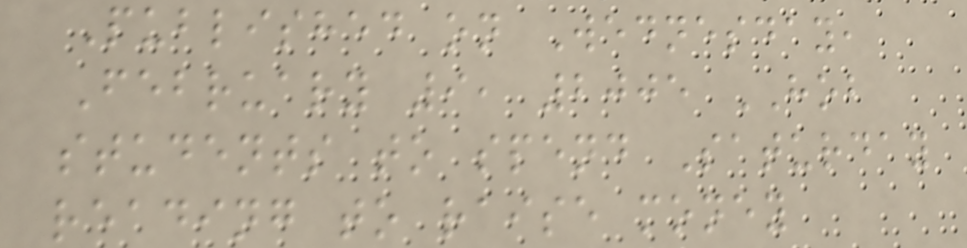Published on Wednesday,
February 9, 2005 HOB
students to spend Saturday
reading to raise money
